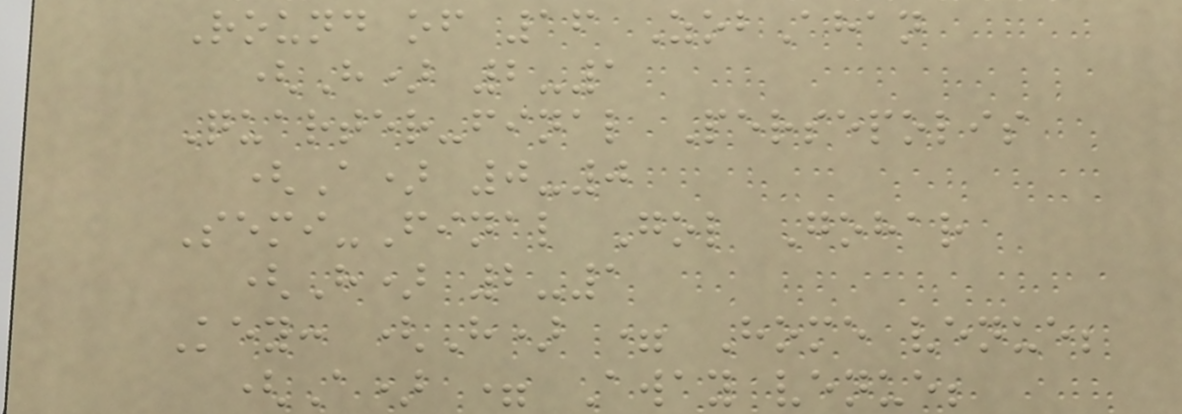Round of 16 ZobAhan
(H) 2-1
Quarter-final Persepolis
(A) 0-0
Semi-Final Gol Gohar
(H) 2-1
Key: (H) = Home venue;
(A) = Away venue;
